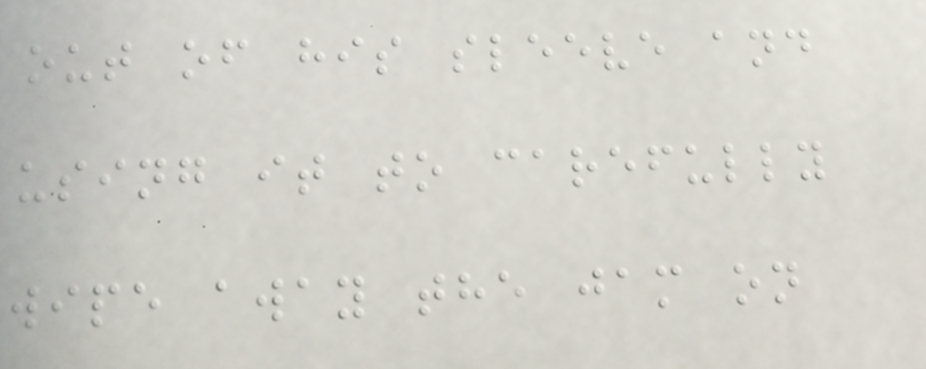out of his sleeve and
using it to carefully
wipe away the jam on
